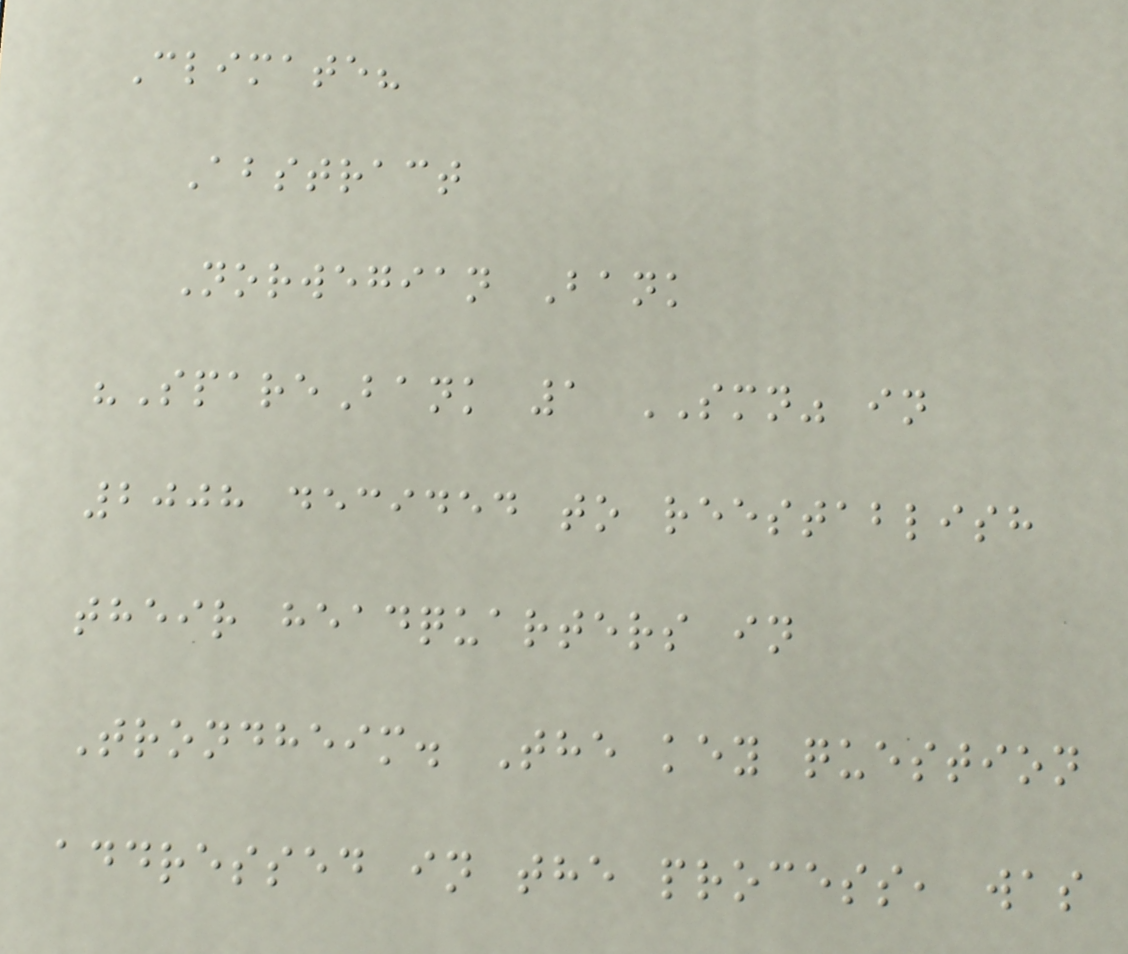Climate?
Abstract
Norwegian Bank
"SpareBank 1 SMN" in
2008 decided to reestablish
their headquarters in
Trondheim. The key question
addressed in the process, was
